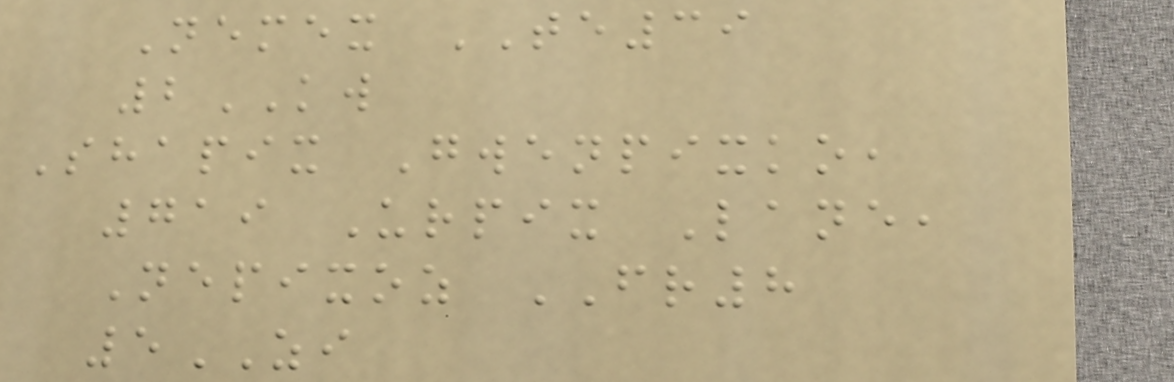Nemex TE39
2KW
Shapix Gwenpixko,
719 Urpix Lane,
Nepixoz FR8
5ZI
